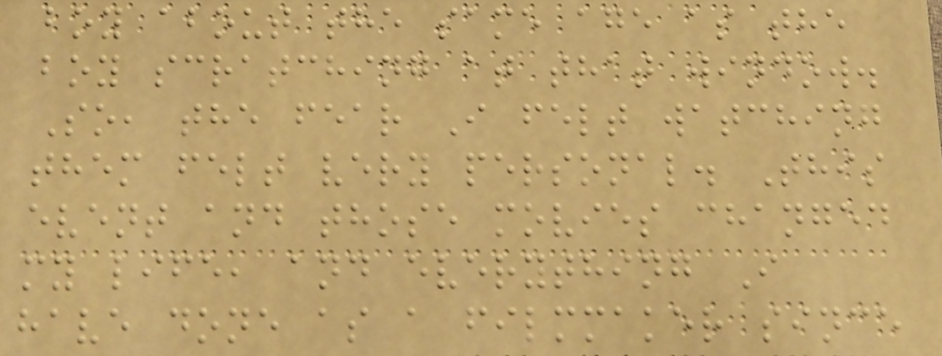boy about the same age as the
boy scratching at that window.
So, the fear I felt watching
them felt very personal. This
event and those movies changed
my life, and everything I
have done as a filmmaker since
